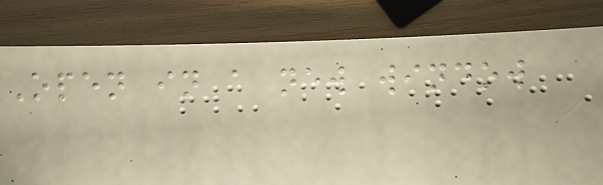Open in a new window
